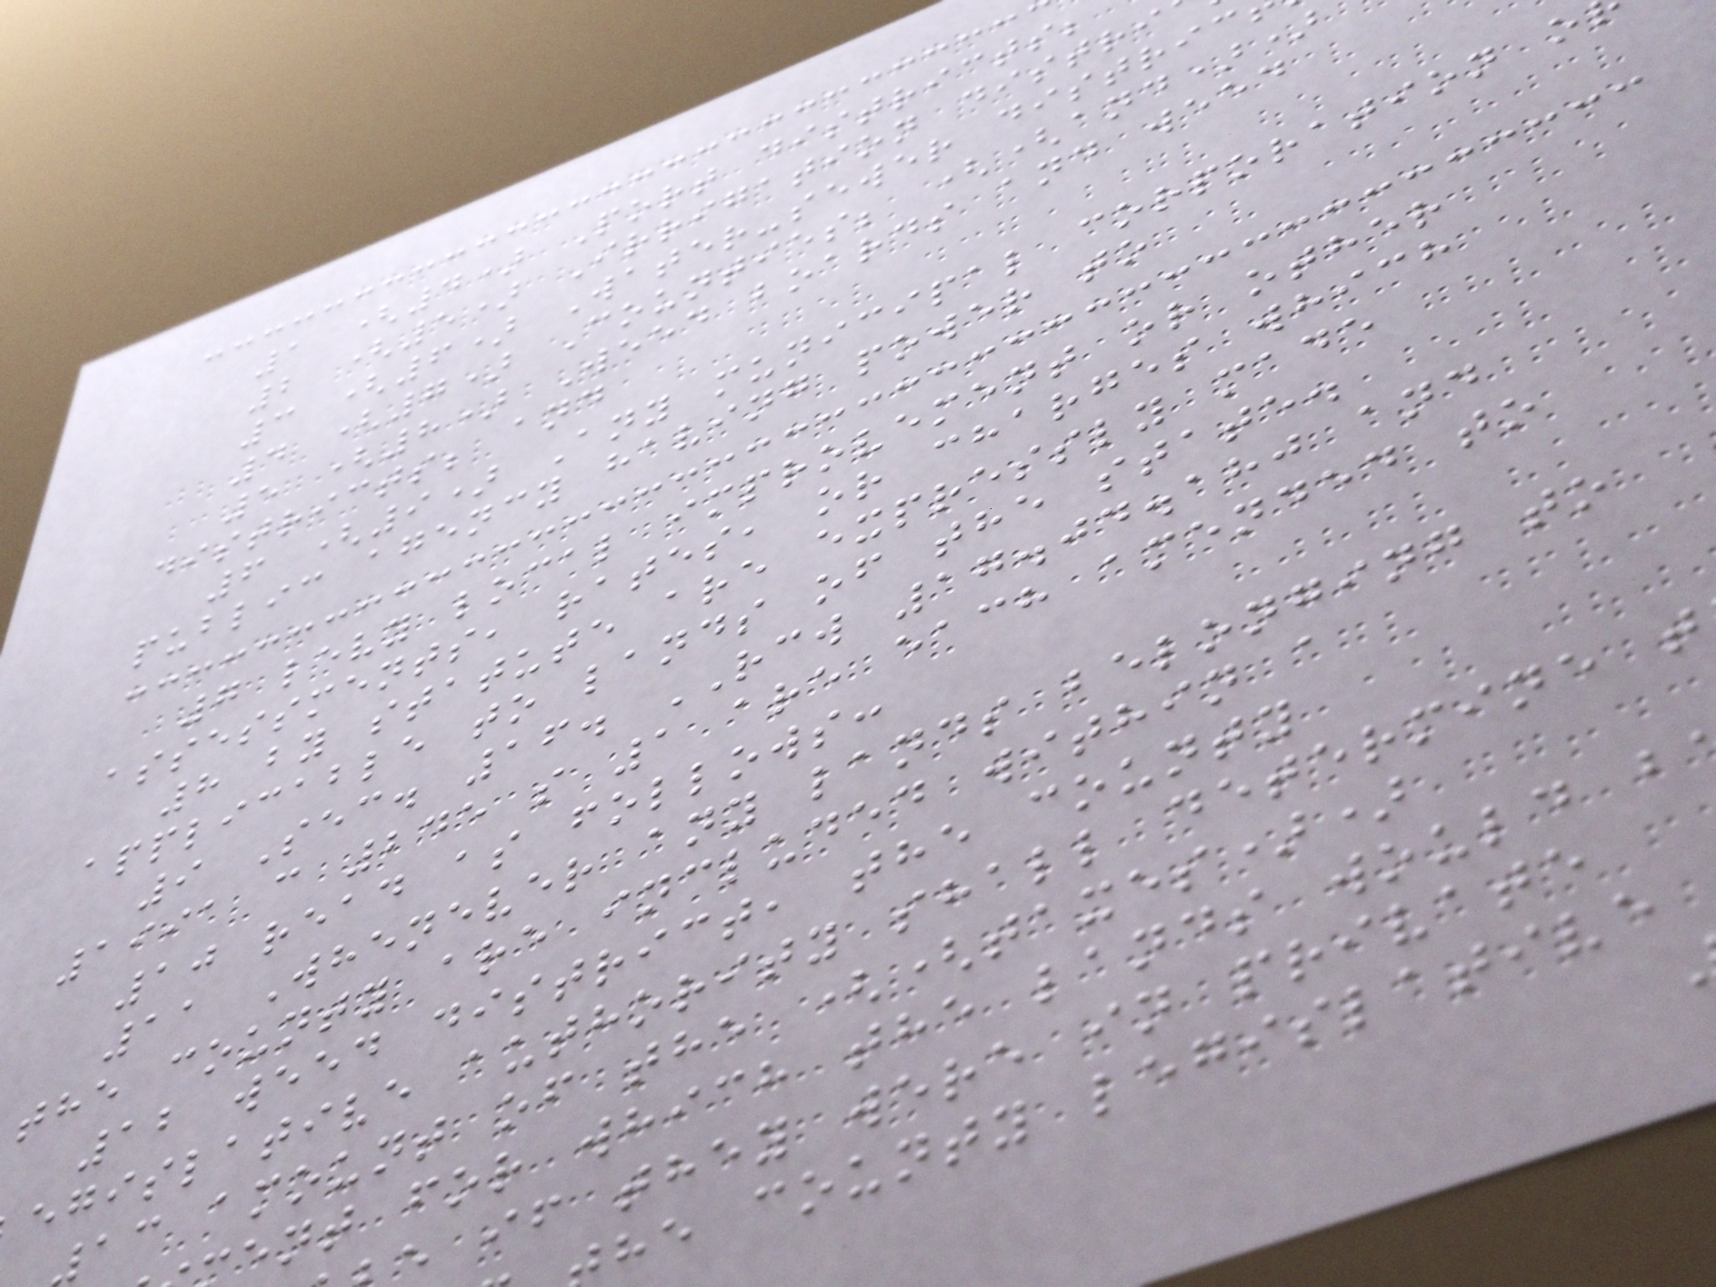1 (4) Port districts;
2 (5) Irrigation distri
3 (6) Water-sewer distric
4 (7) Counties; ((and))
5 (8) Weed boards and weed
districts; and
6 (9) Any municipal corporation o
public agency having power to
7 levy local improvement or other
assessments, rates, or charges which
8 by statute are expressly made
applicable to lands of the state.
9 Sec. 16. RCW 17.04.180 and
1991 c 245 s 1 are each amended to
10 read as follows:
11 Whenever any lands belonging to
the county are included within a
12 weed district, the county
egislative authority shall determine t
ac amount of the ((taxes))
ent for which the lands would b
if they were in private
he county legislative
